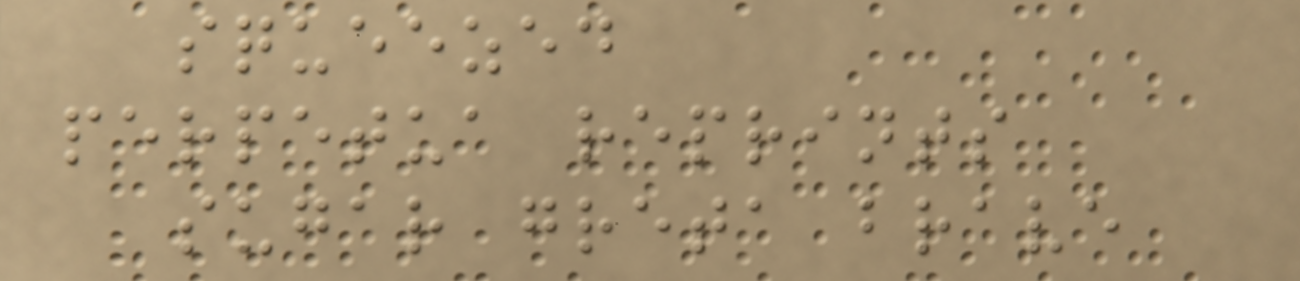squeezed
perpetua reprints
sugar greta brave
